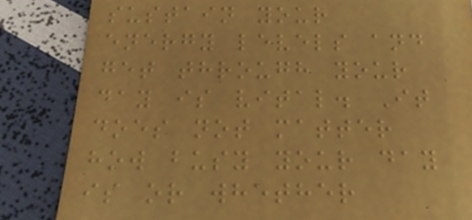sustain your
energy levels and
get through your
day is vital. It
does not matter
how busy your day
is or whether
